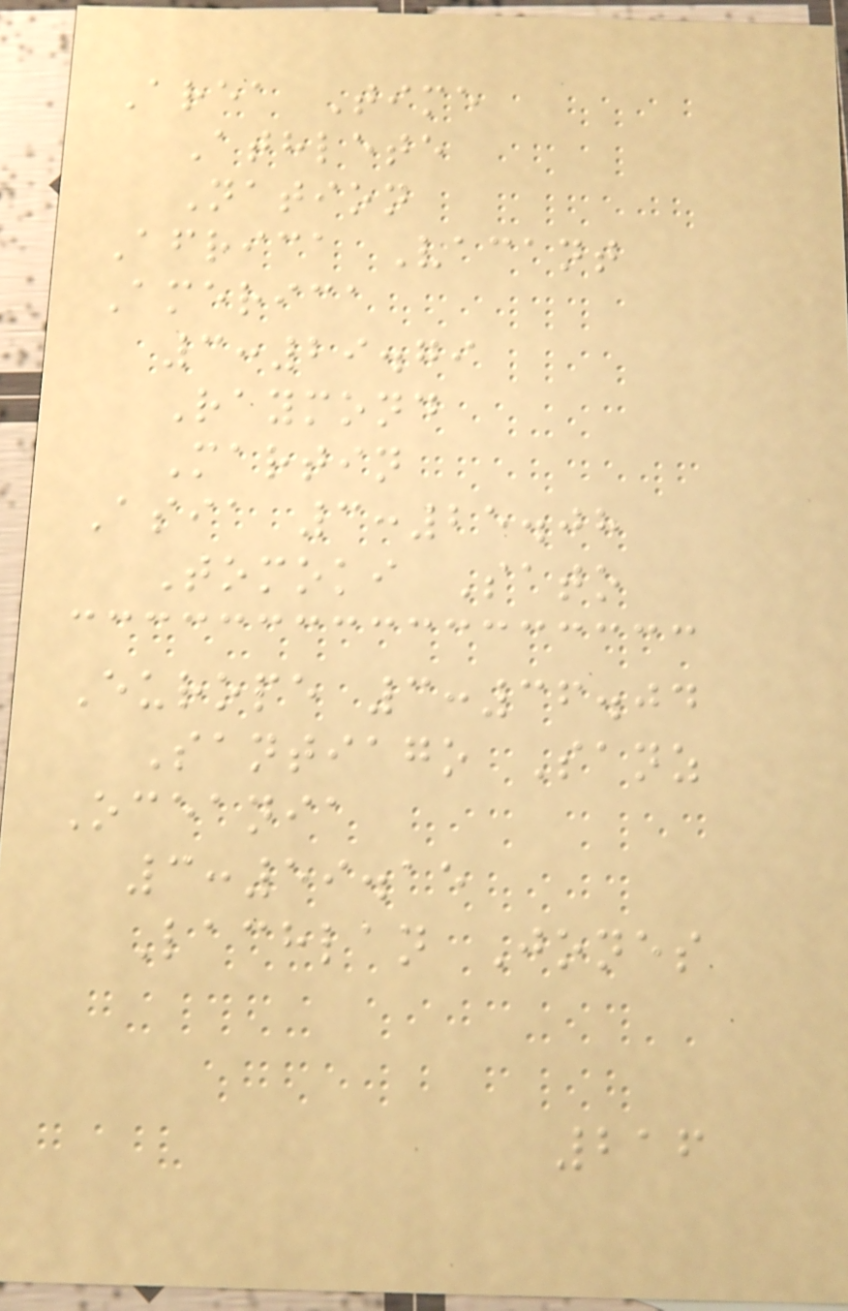Area Time
Athlete
Nation
Africa Vacant
America
3:29.79
Raymond
Martin
Asia 3:25.08
Tomoki Sato
Europe 3:36.04
Santiago Sanz
Oceania
3:59.15
Lachlan Jones
216
